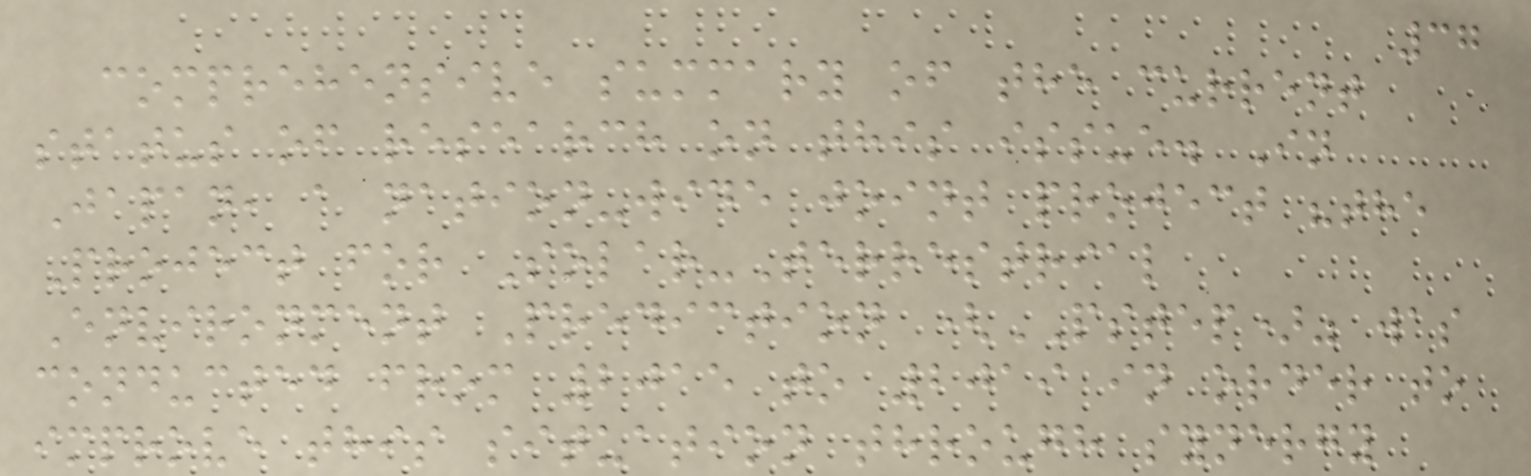37
comprehensive summary of the current
status of research on this issue. In
Japan, a nation-wide joint project "the
Project for Solar-Terrestrial
Environment Prediction (PSTEP)" was
conducted from 2015 to 2019 in order to
improve this situation through synergy
